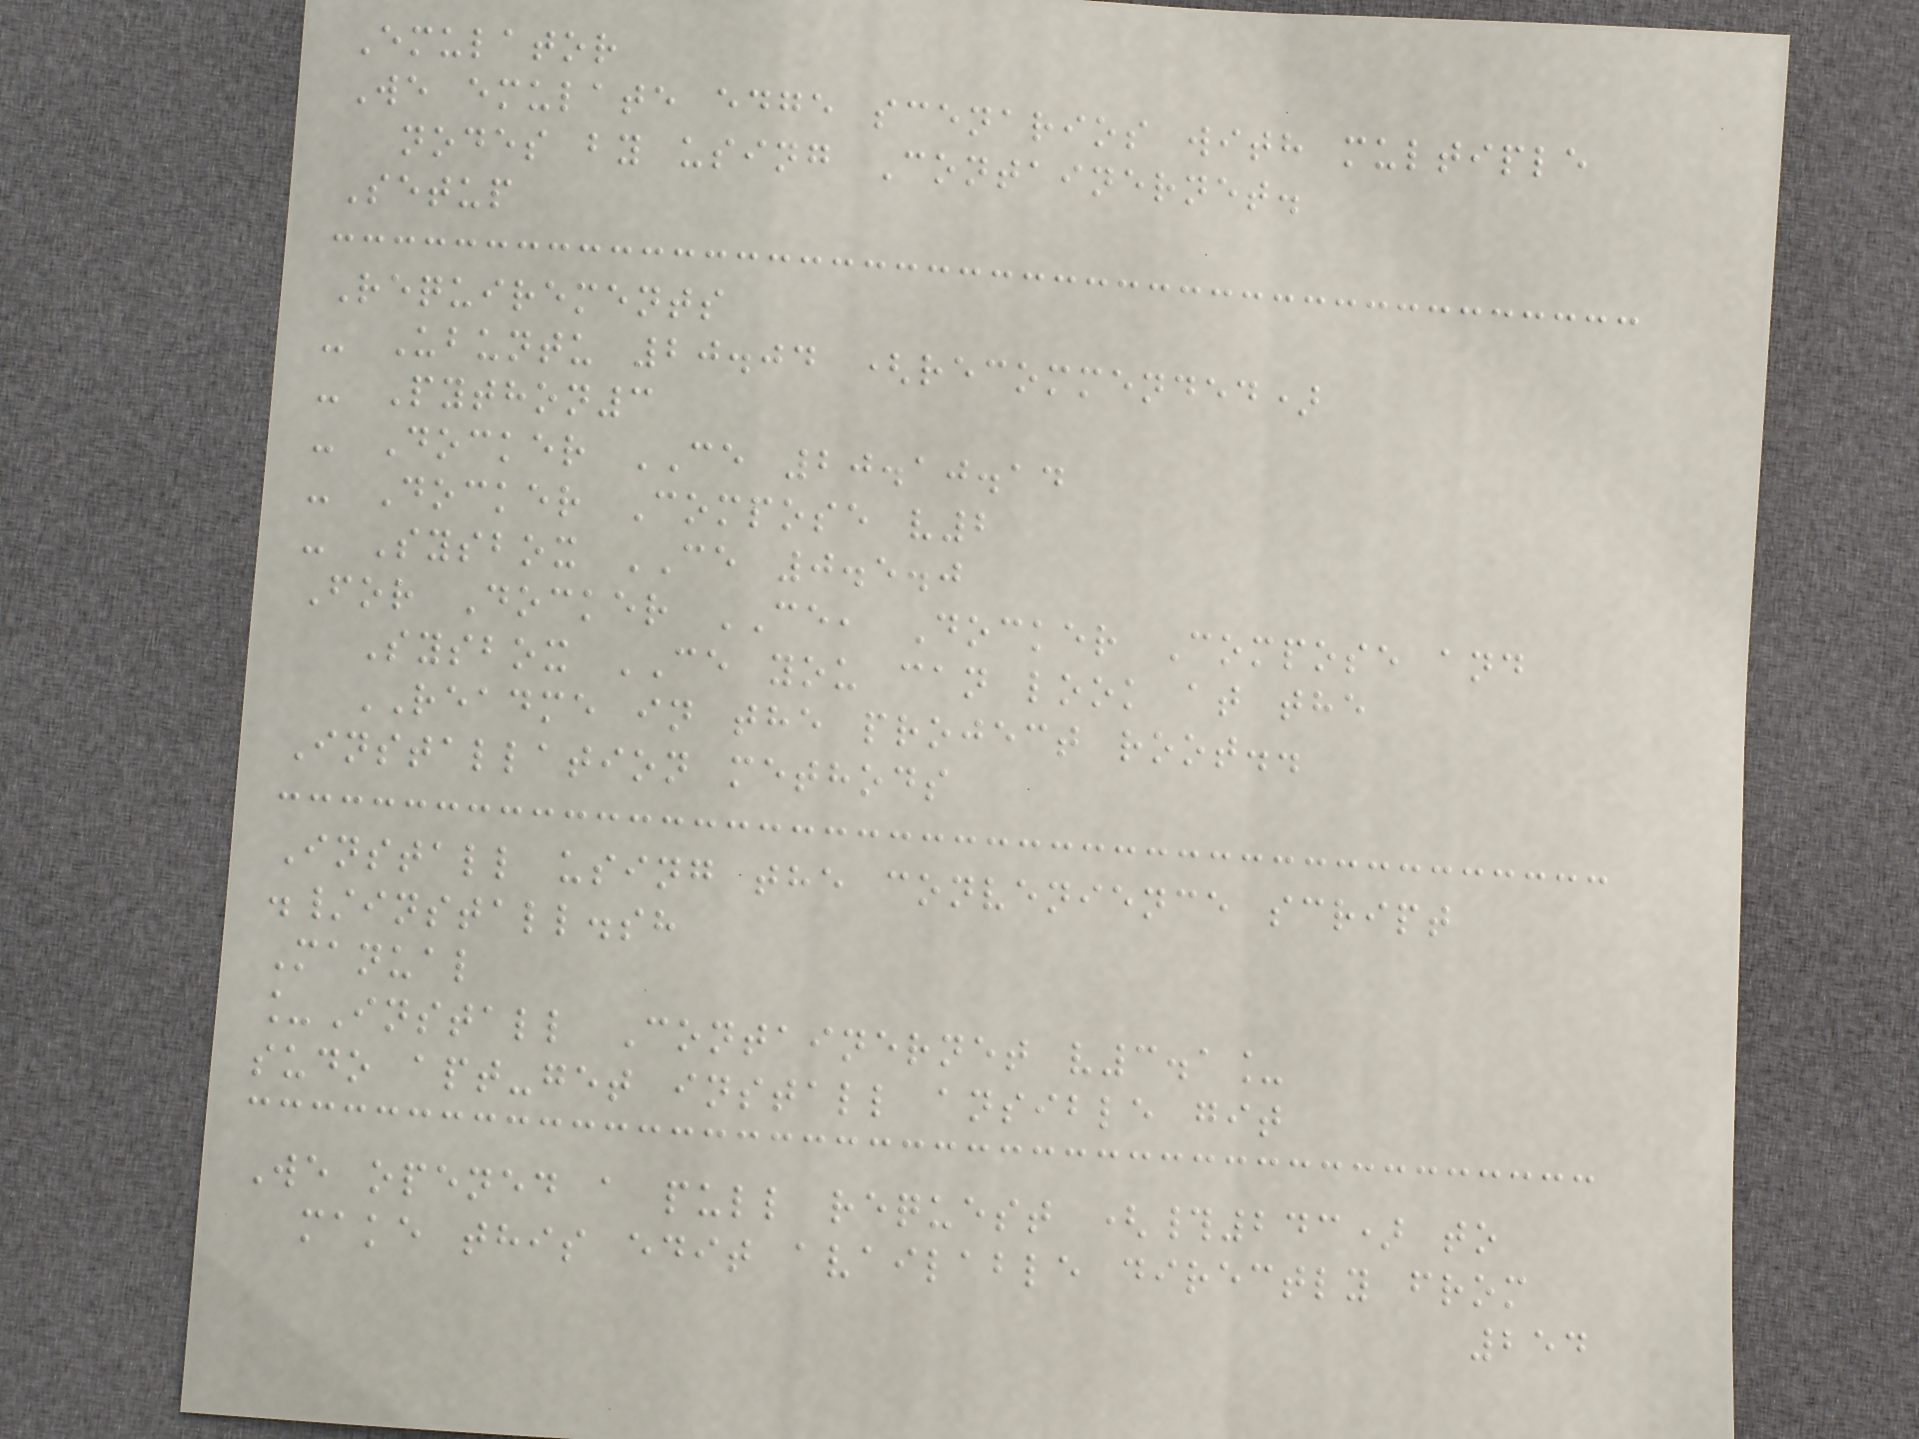Emulator
We emulate edge scenarios with multiple
nodes by using Containernet.
Setup
Requirements
- Ubuntu 20.04 (recommended)
- Python3
- Docker CE 20.10.14
- Docker Compose v2
- Sysbox CE 0.5.0
For Docker CE, Docker Compose and
Sysbox CE you can look at the
README in the project root..
Installation methods
Install using the convenience script
./install.sh
Manual
_Install Containernet v3.1_
sudo apt-get install ansible git
We opened a pull request (#243) to
make this edit available directly from
254
